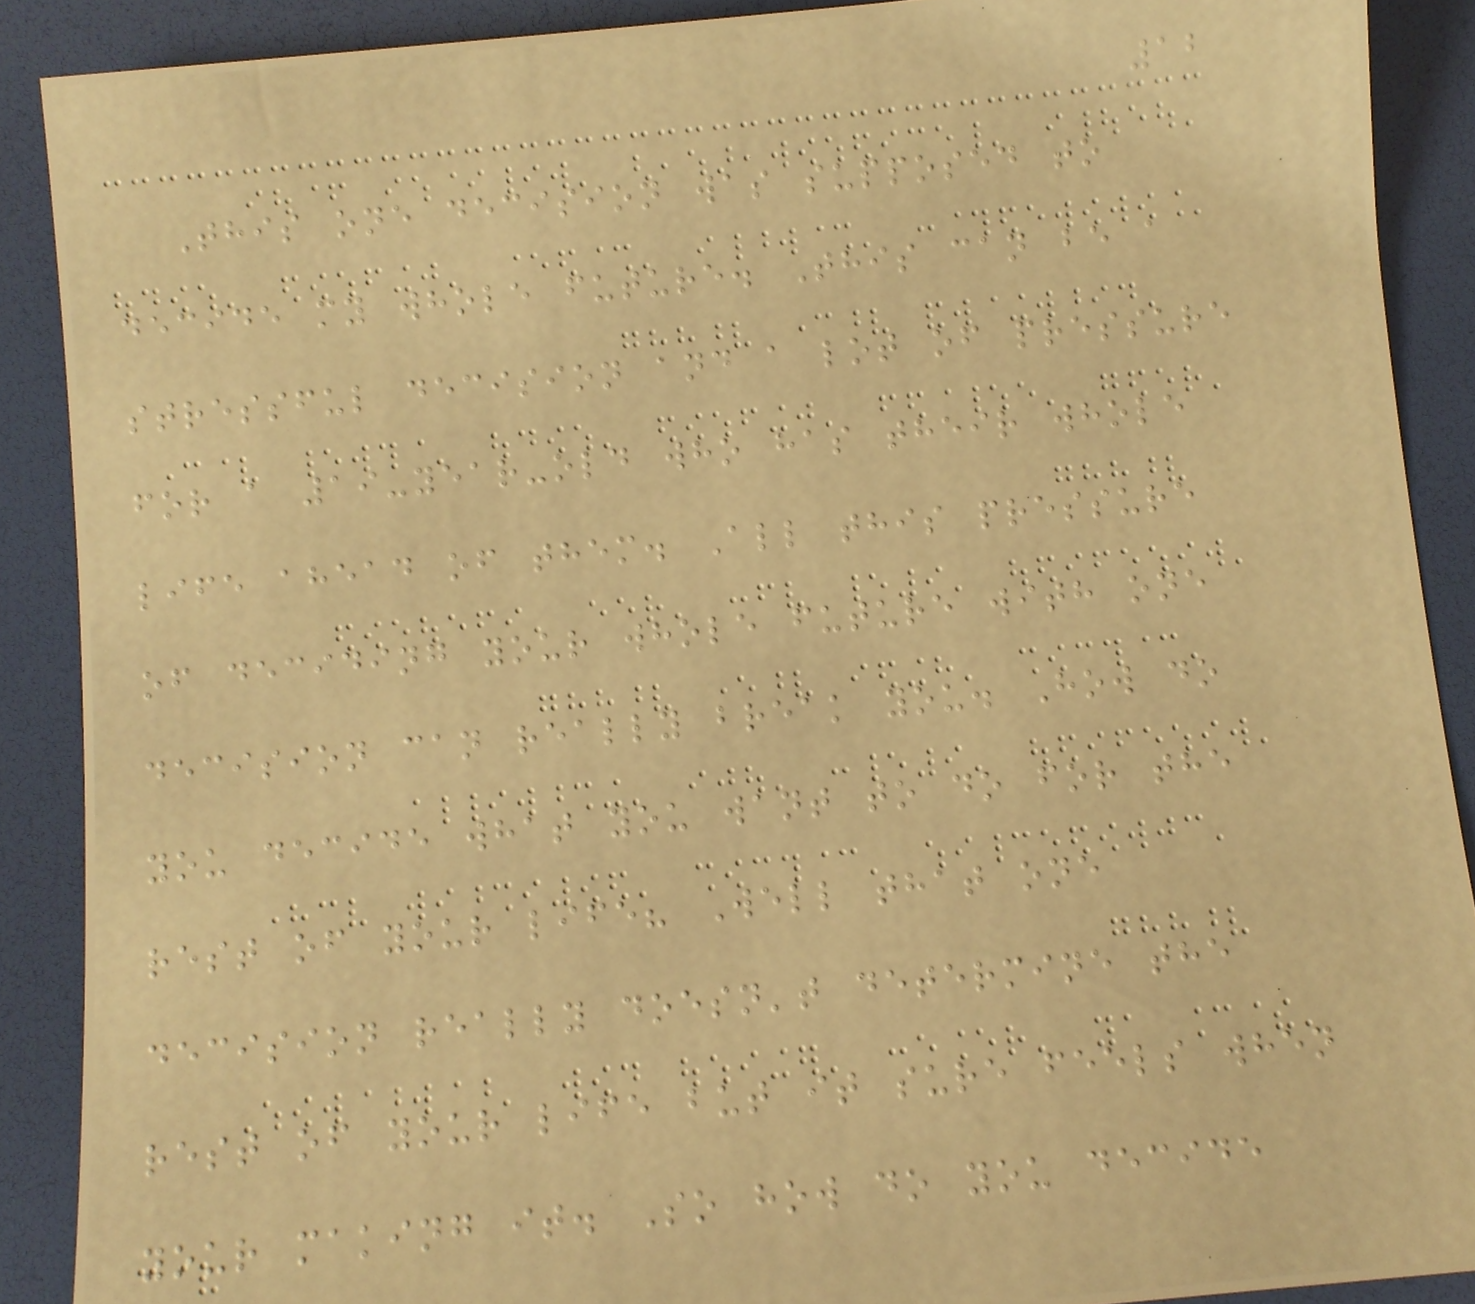12
This one decision was supposed to
decide my whole future. This can be a
stressful decision and a lot of pressure
for a 19-year-old who has their whole
life ahead of them. All this pressure
of deciding your whole future with one
decision can really break you. How do
you decide what you want to do for the
rest of your life? Well that one
decision really doesn't determine the
rest of your life but it sure feels when
your making it. So how do you decide
